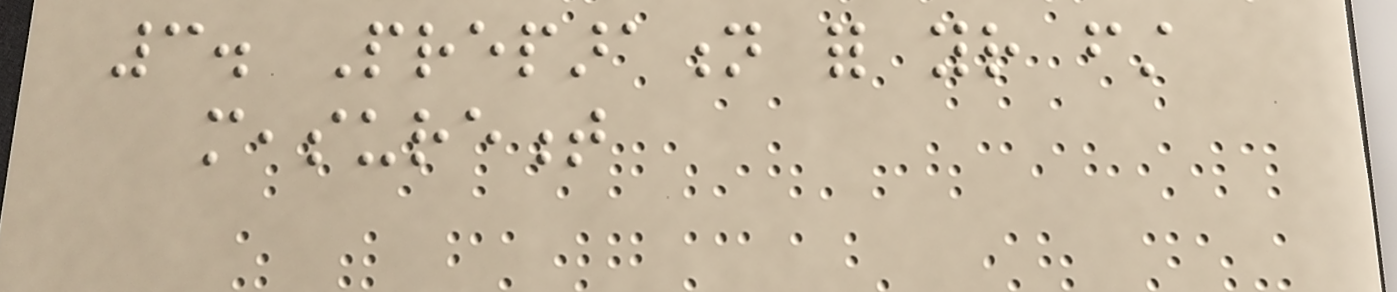3. Preparation for your first
measurement
